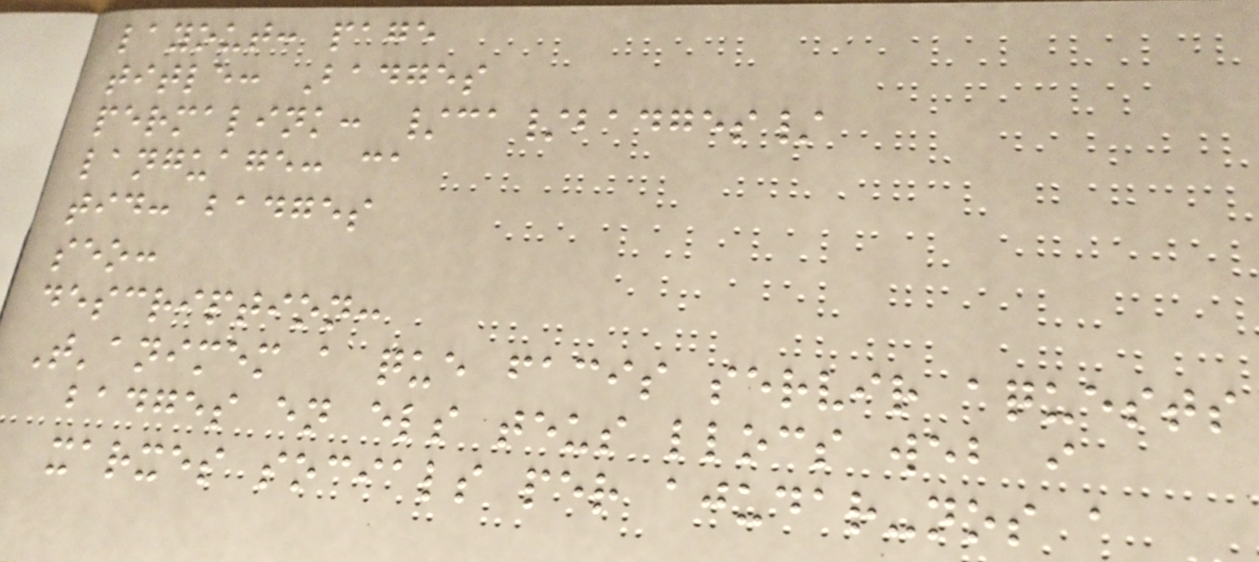layout: page
title: Badges
permalink: /ca/badges/
language: ca
tid: badges
seo:
description:
T'animem a que facis servir aquests
badges en els teus llocs web i
xarxes socials per ajudar-nos a
